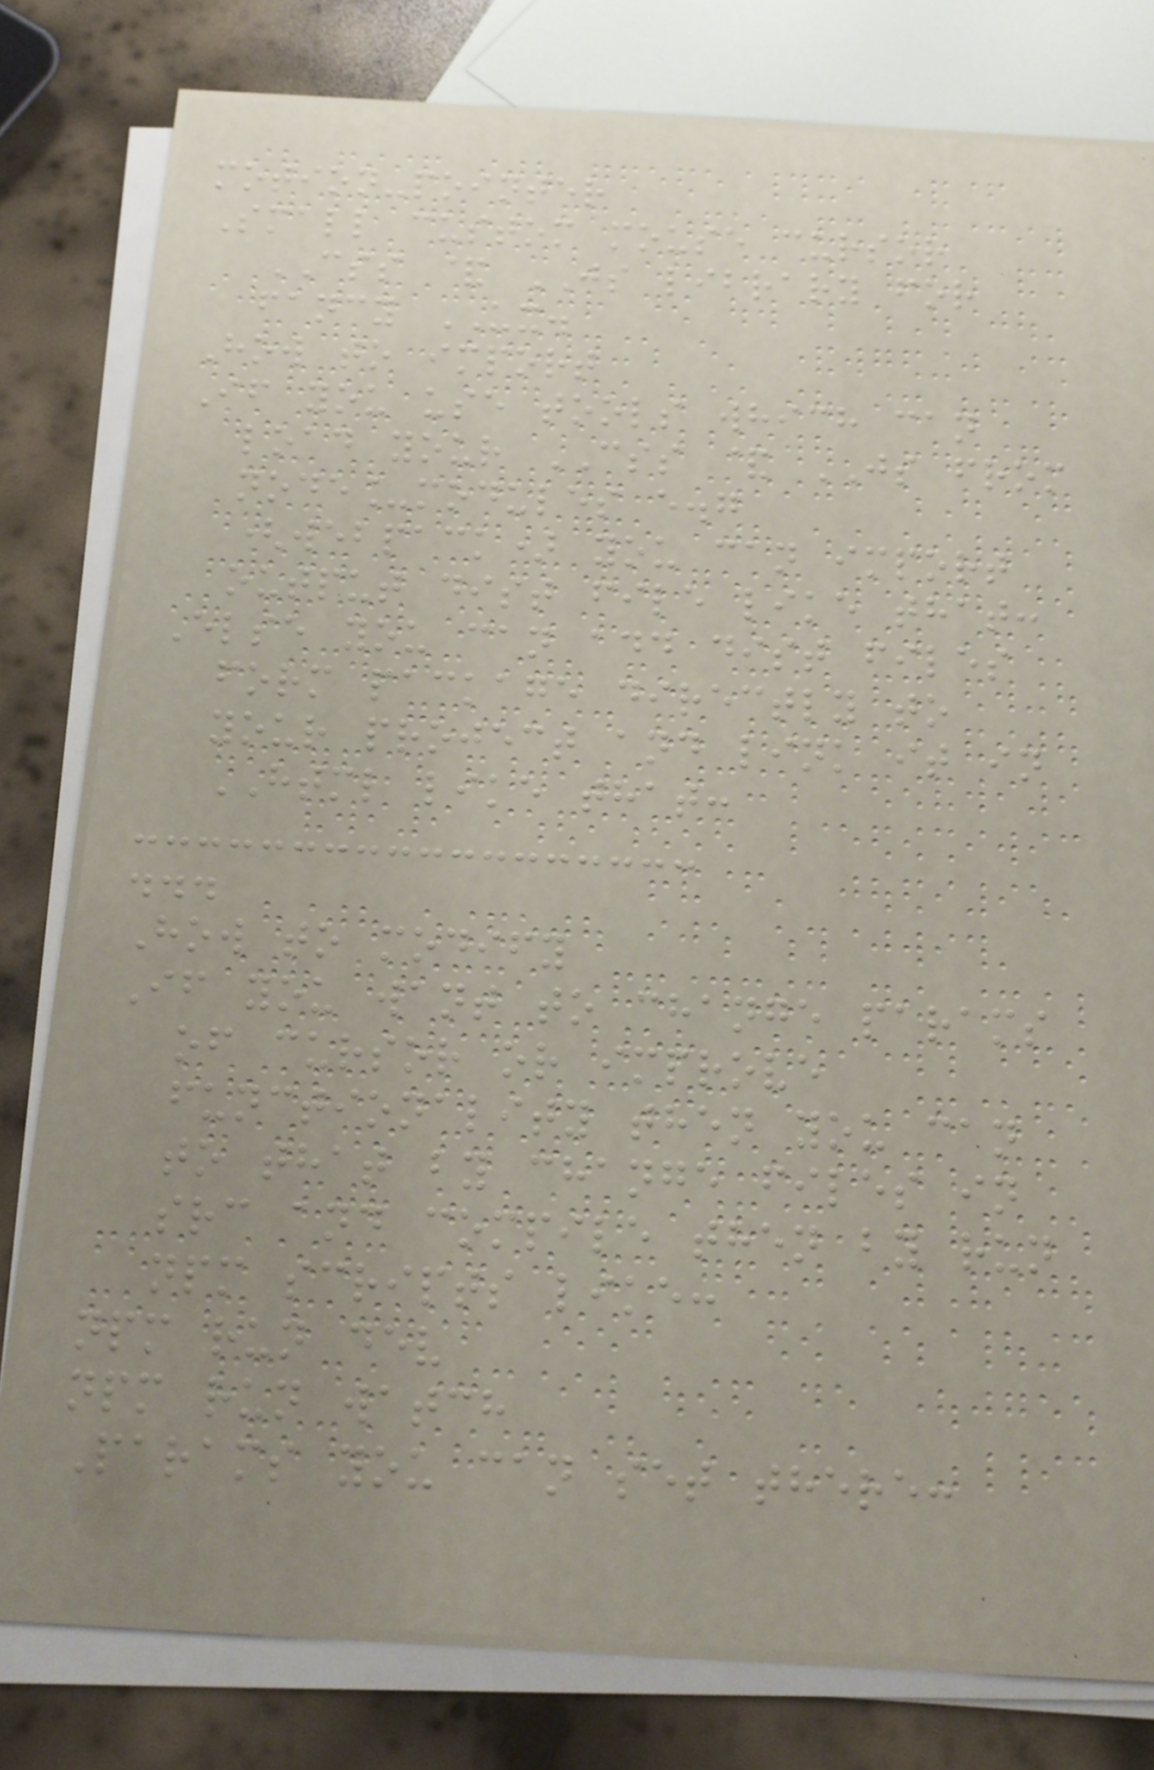motion-pointer
Small custom mouse cursor
CSS & JS library for
fancy UX.
How to import
If you use tools which can
load your CSS & JS from
node_modules e.g
(webpack) you can import
output dist file like that:
Else you can add dist files
form package directly to
your project and link it in
HTML like that:
...
How to modify
If you want to change params
of cursor or improve
functionality then you can
to that by change files in
src and compile then by run
npm scripts like:
npm run dev
npm run watch
Params you can set there:
